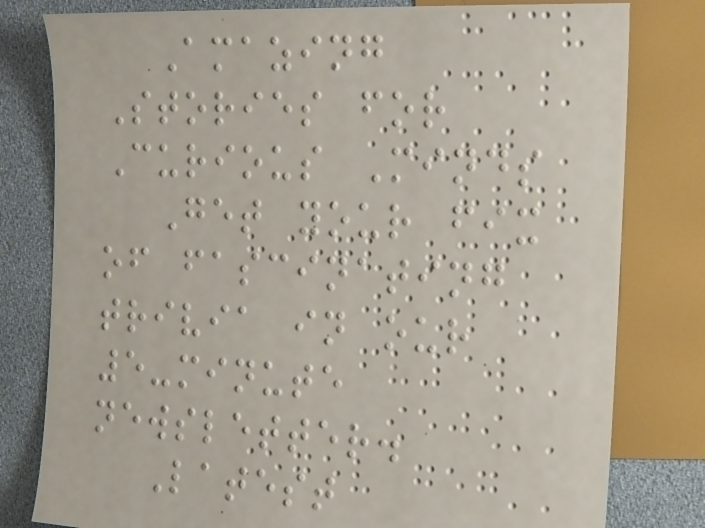Amazing
Stories for
Curious Minds
Get your fix
of fascinating
trivia in our
5-minute
newsletter.
Latest
